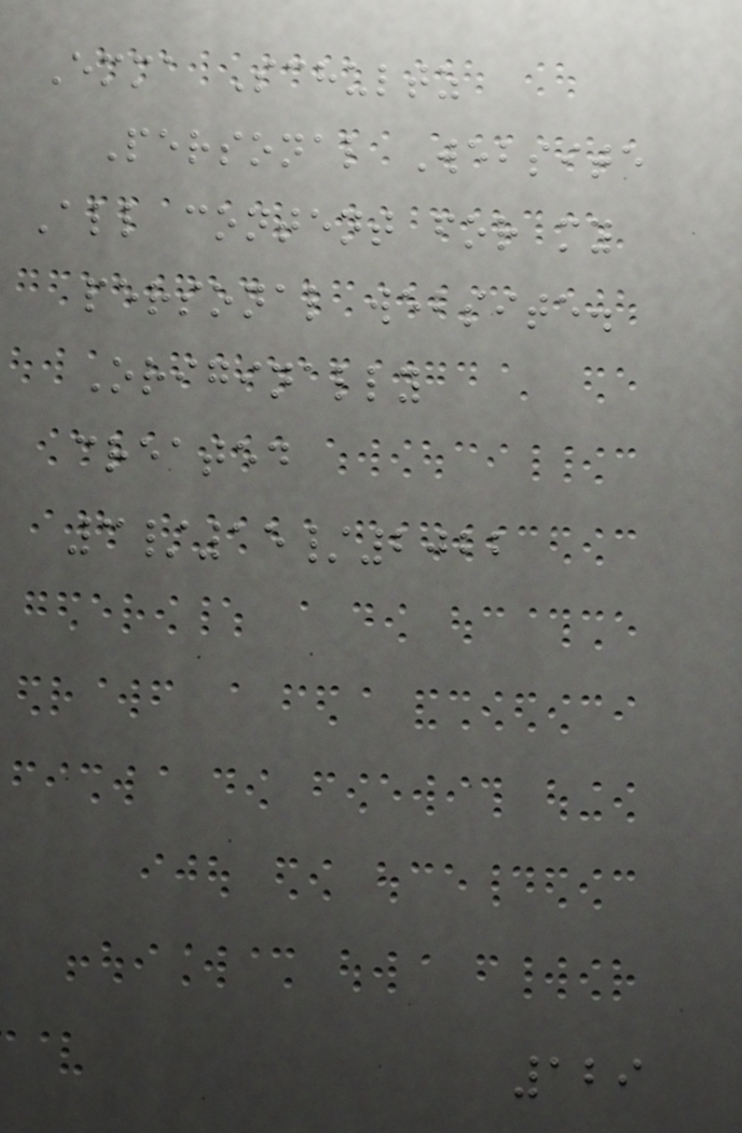Emma Schultz
Personal Website
All content for my
personal website.
Originally
created
3/15/2022
129
